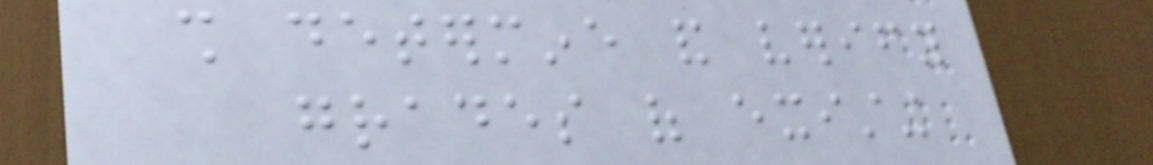shall determine and verify
grades of existing
